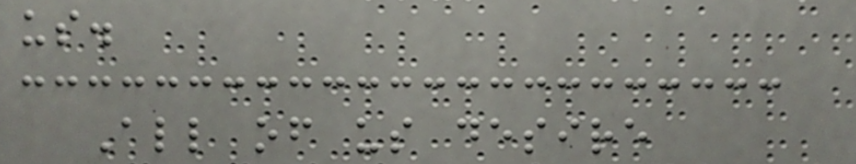us.
All of us desire
